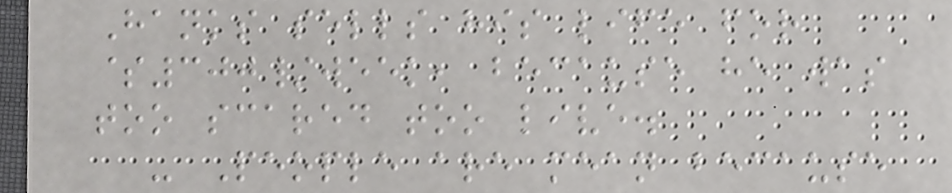Hanks sells his life for
$300/week, because he was
too scared too live.
- People are mean because
